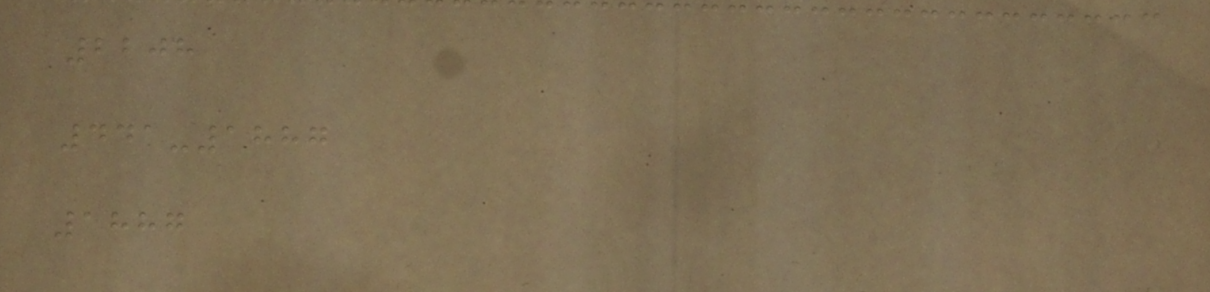2208
441-1887
1887
